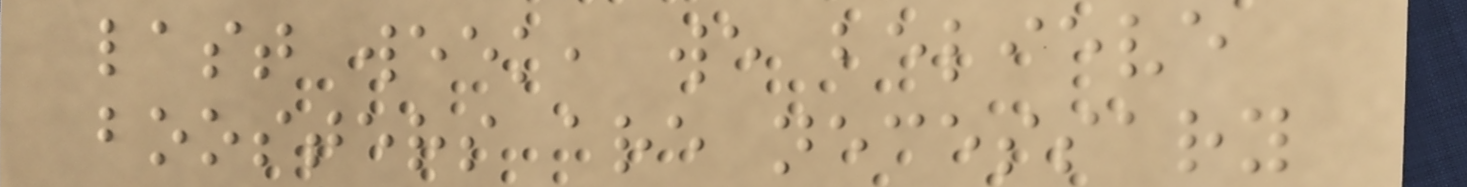last week, we believe
boosters are necessary
